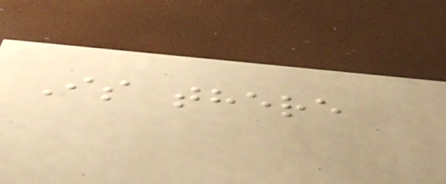Is there
